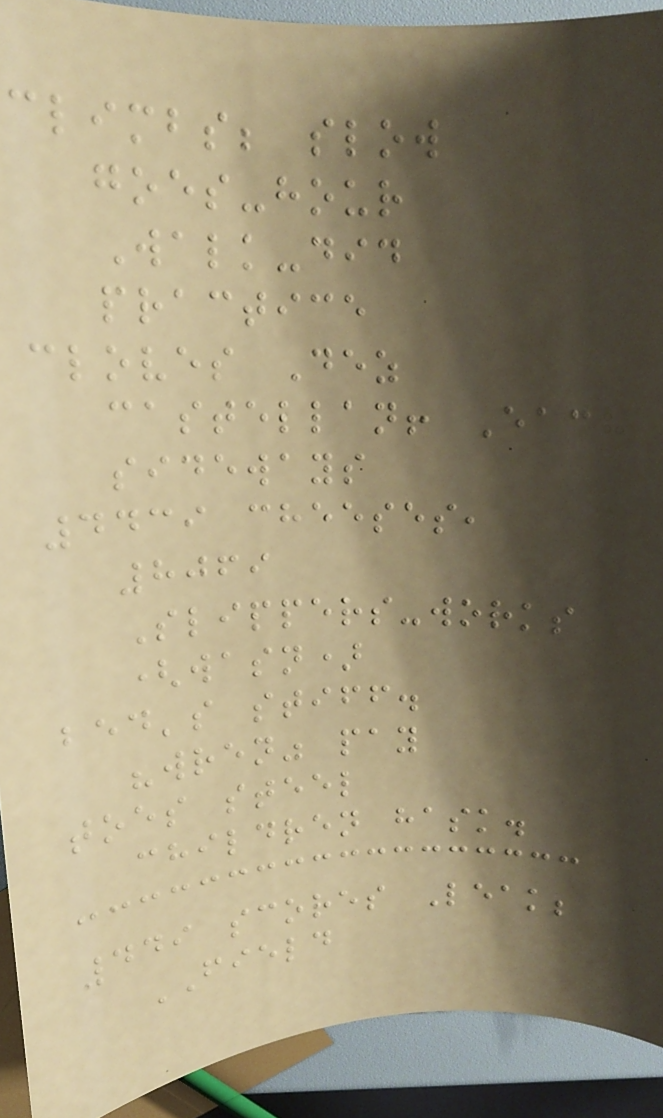climbs; slow
goes-hour
Walk-did
practice
cloves Dez
castellan! Each
sideways
4439 cheeses,
8069
Slippers-works
(wasn)
bed's stiff.
"wren" pay
toes steel
children hask.
449 scores Leak;
FIELD
